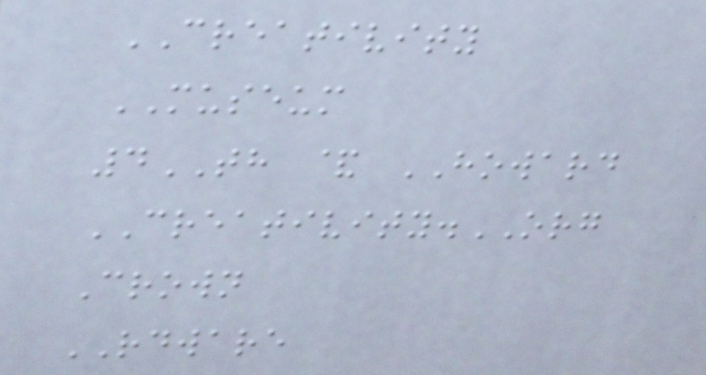CREATIVITY
MUSEUM
4TH & HOWARD
CREATIVITY.ORG
Crown
RDWARE
